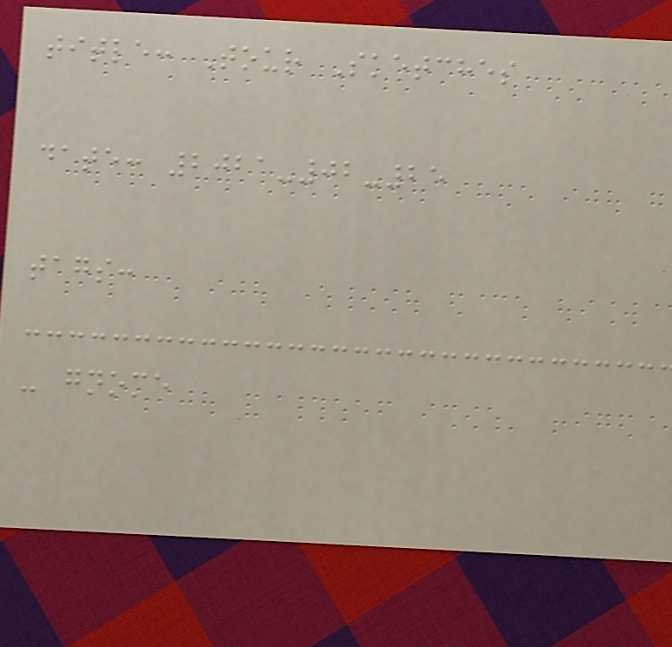title: Tour Sketches
date: 2021-02-25
tags:
- gnome
